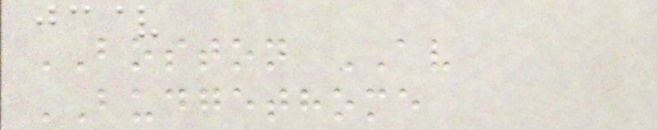BOSTON AV
BUDGETHOME
